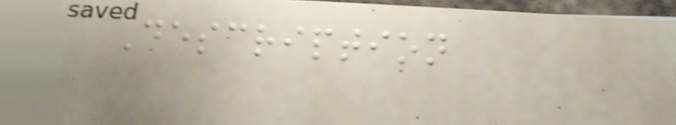Description
